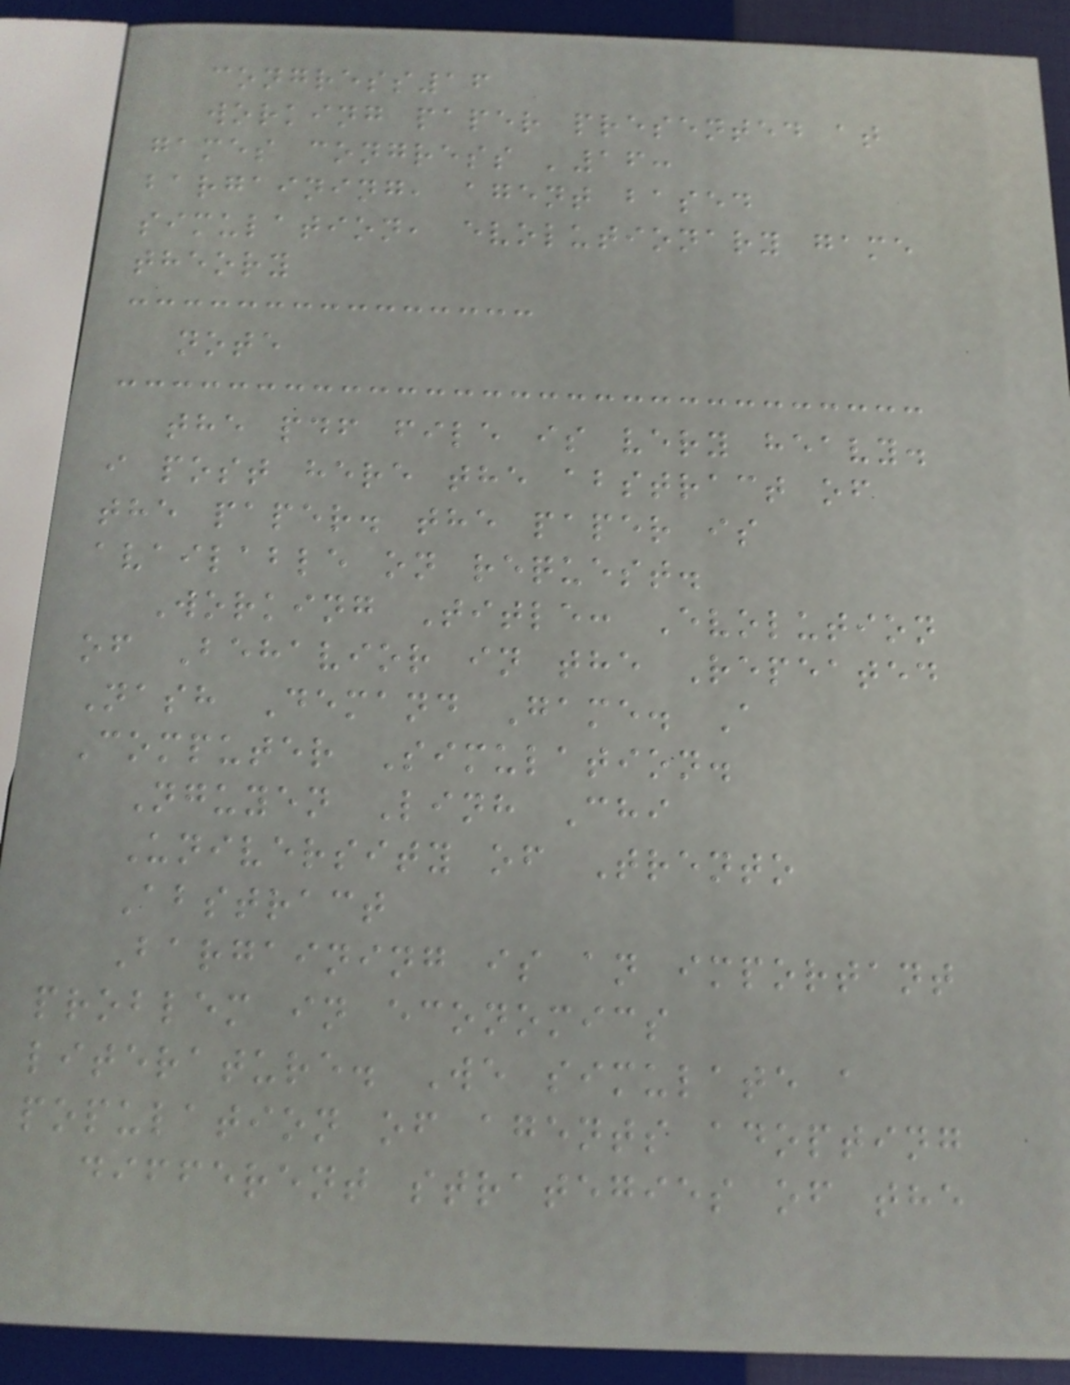congress16
working paper presented at
games congress '16:
bargaining, agent based
simulation, evolutionary game
theory
note
the pdf file is very heavy.
i post here the abstract of
the paper. the paper is
available on request.
Working Title: Evolution
of Behavior in the Repeated
Nash Demand Game. A
Computer Simulation.
Nguyen Linh Chi
University of Trento
Abstract
Bargaining is an important
problem in economics
literature. We simulate a
population of agents adopting
different strategies of the
